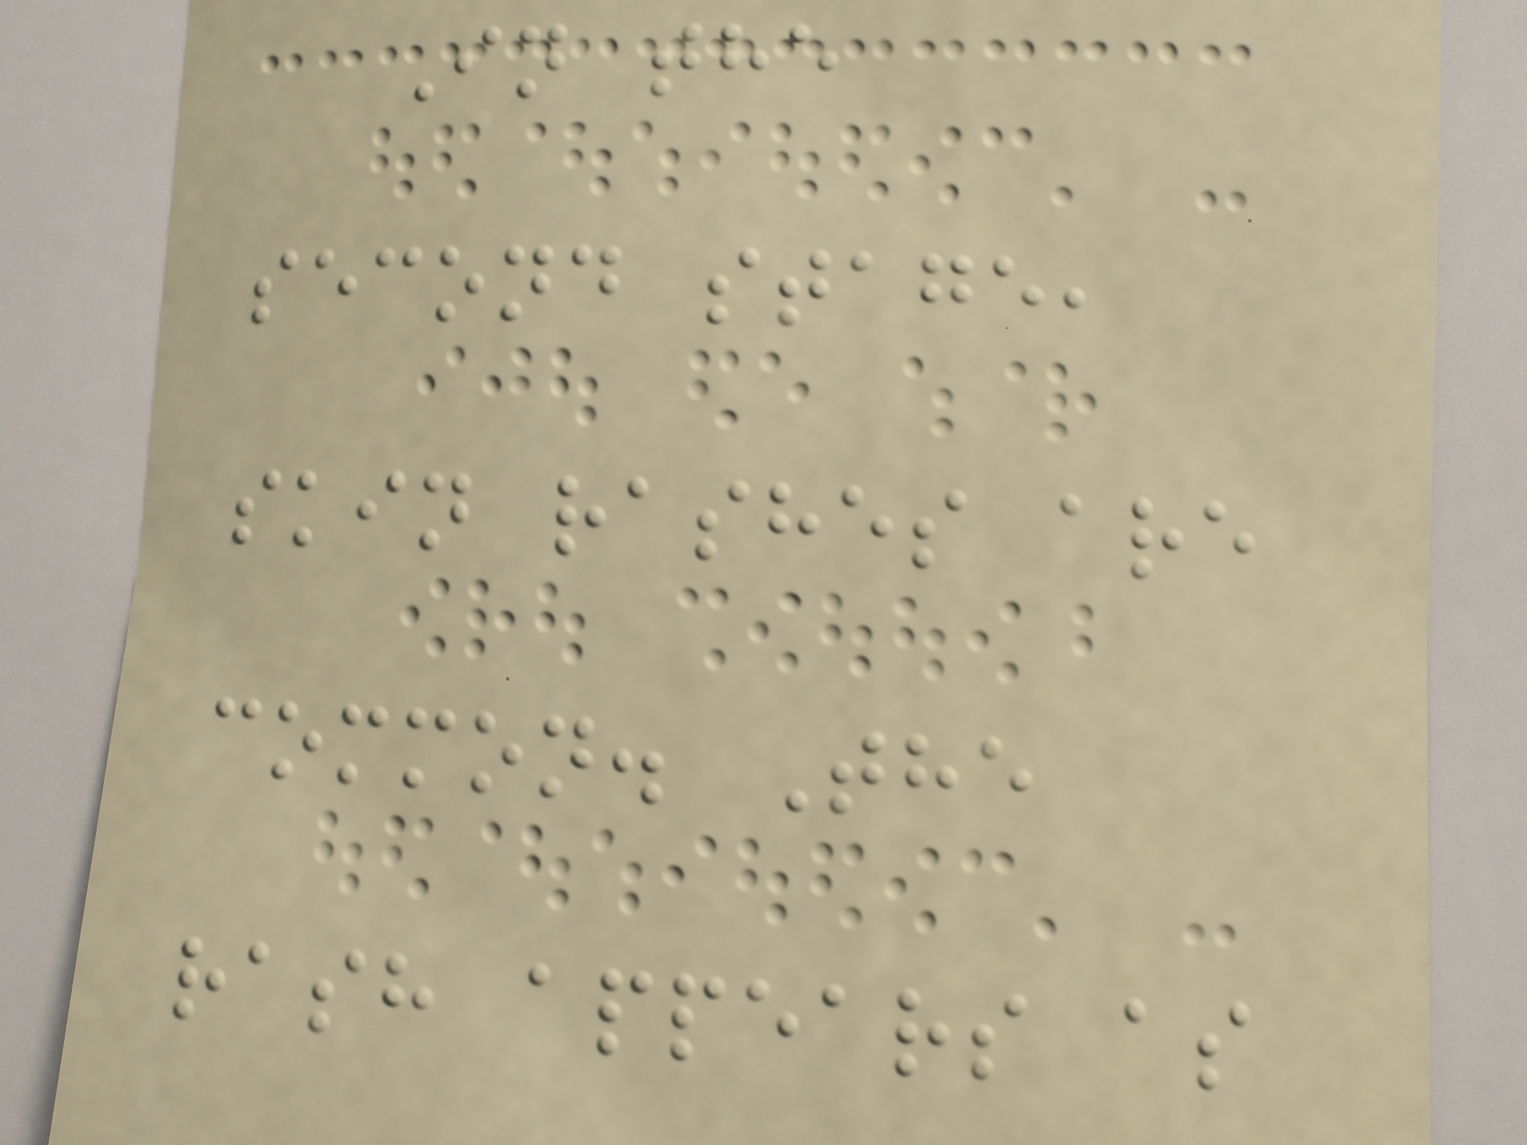In the
second stage,
skin rashes are
common. The
rash appears as
